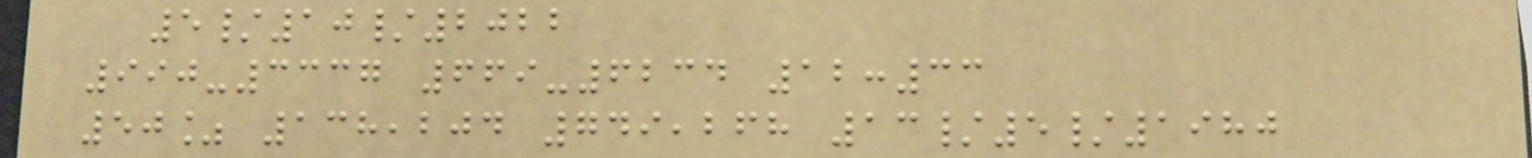5/10/2022
990-3337 669-6234 12:33
50% 138,204 749,268 13/5/1980
